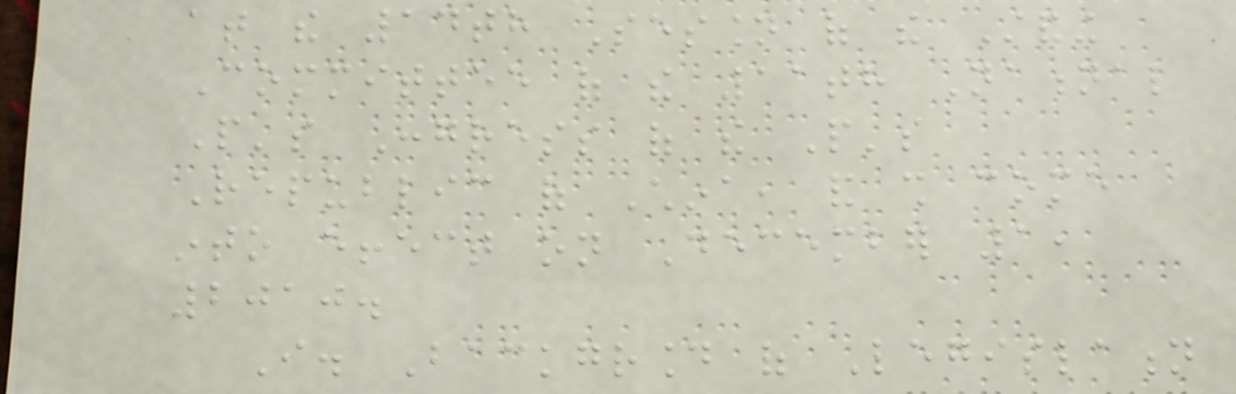at the 14th Session of the Standing
Committee of the 11th National
People's Congress of the People's
Republic of China, and shall come
into effect on December 1,
2010.
I. Background of Legislation
